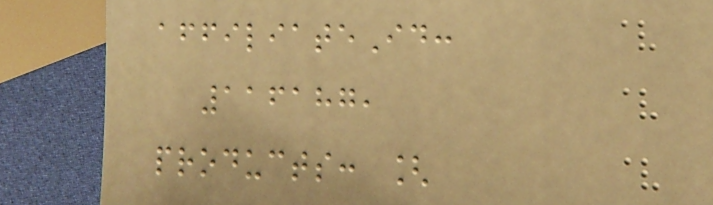affiliateId:
116187,
products: [
